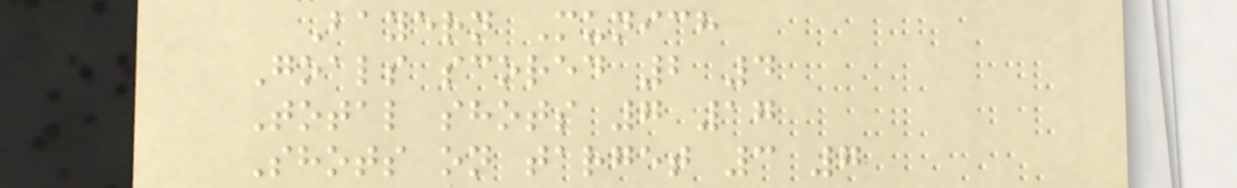Bayern Munich
Goals scored 2 4
Total shots 7 17
Shots on target 3 7
